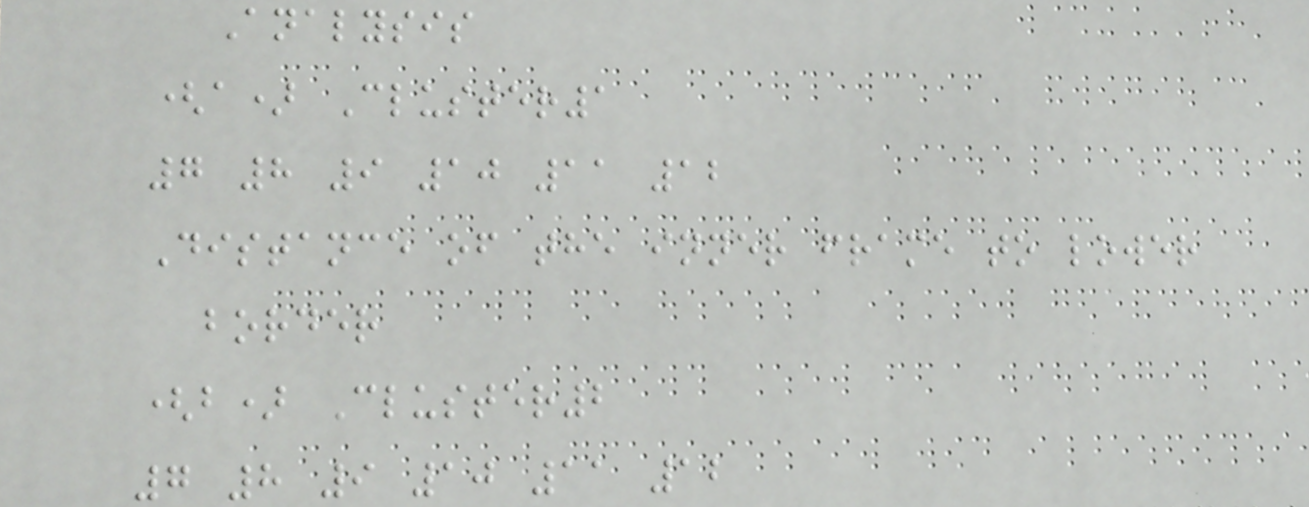Analysis
(a) Cluster1
7 8 9 10 11 12
Distance of the inner frame to lower
border
(b) Cluster2
7 8 9 10 11 12
